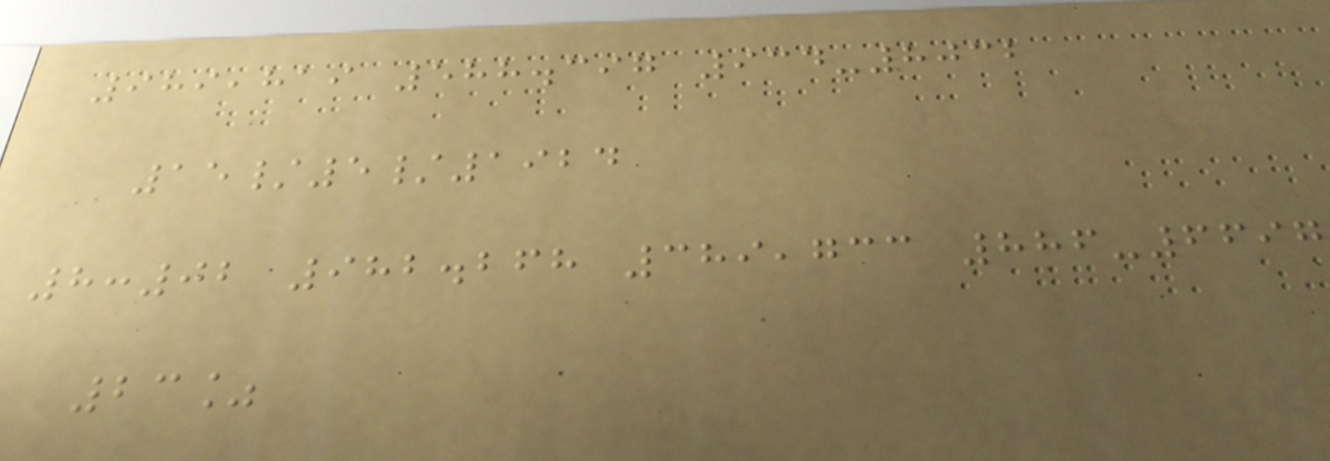989,819 588.397 934-8032
15/5/1924
8:02 982.268 389,733 886-6697
23%
